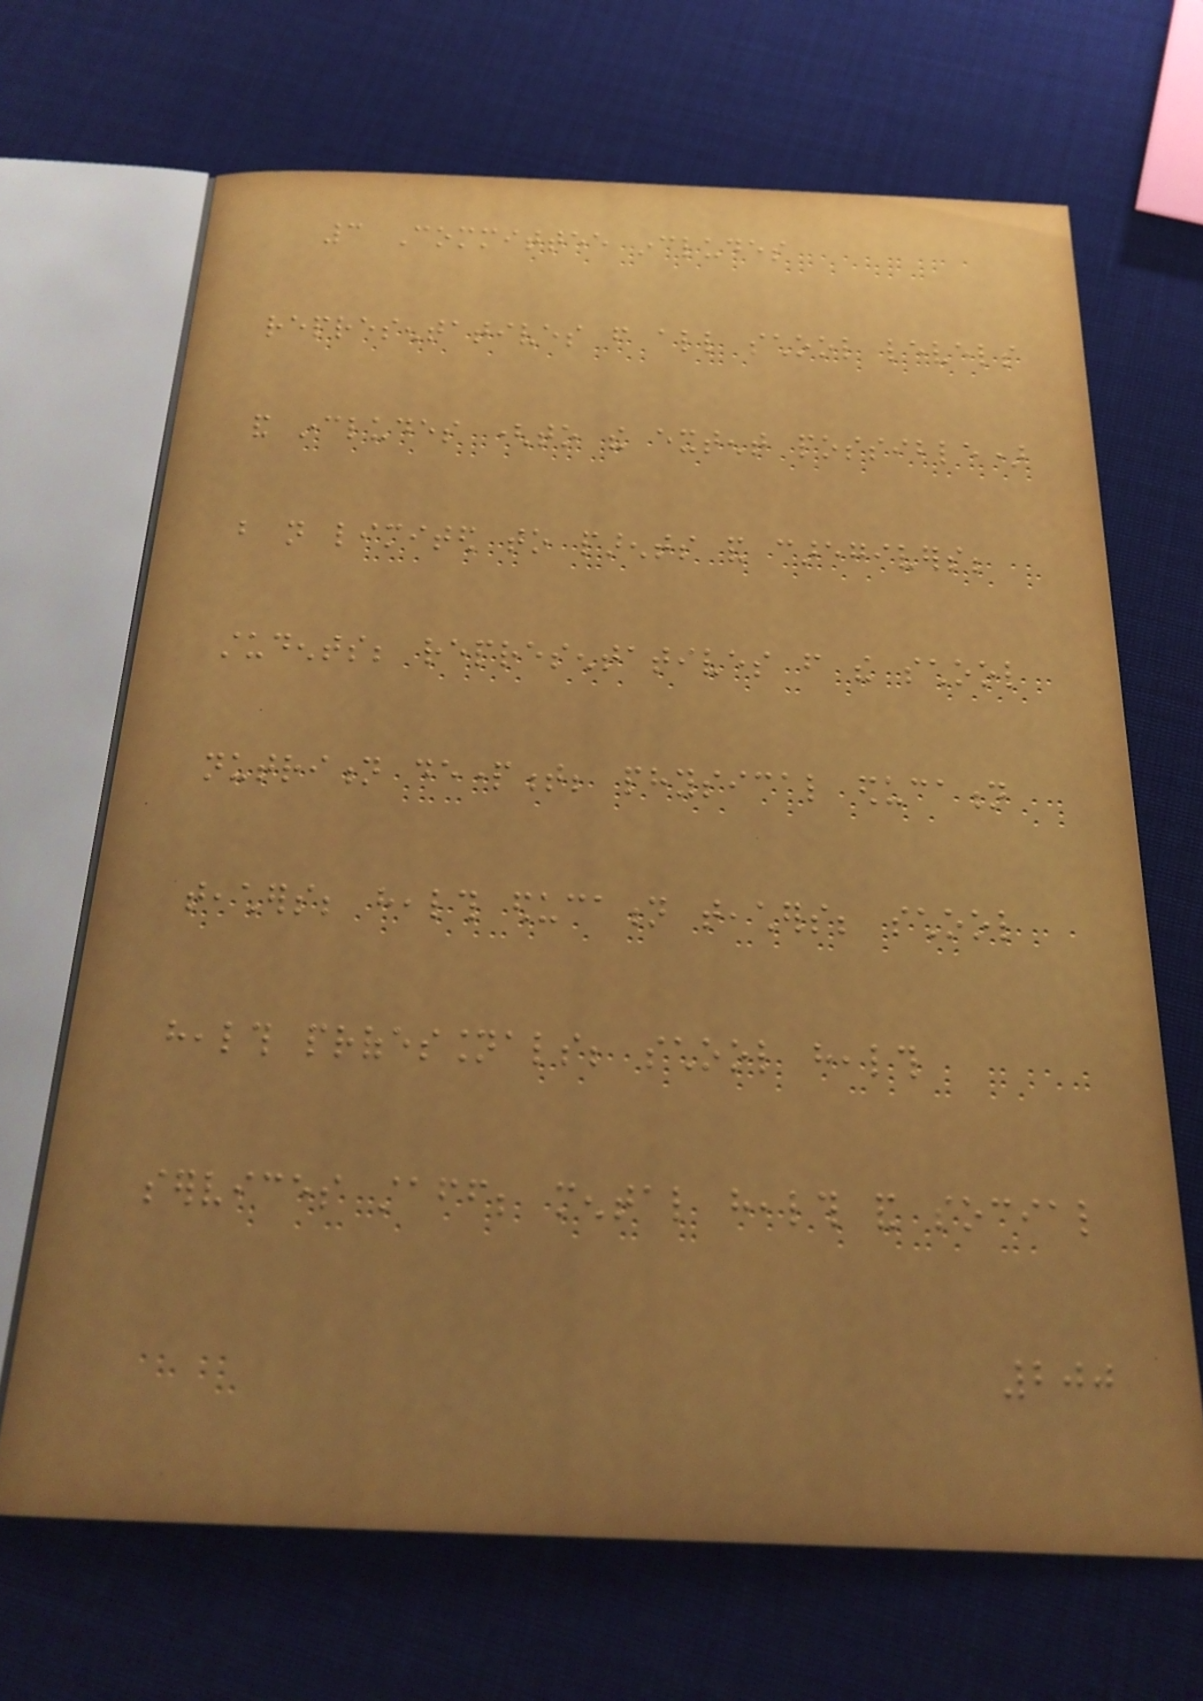3 Committee includes
representatives from all school levels
and includes (to the extent possible)
but not limited to parents and caregivers;
students; representatives from the school
nutrition department; physical education
teachers; health education teachers; school
health professionals; school health
services staff; mental health and social
200
